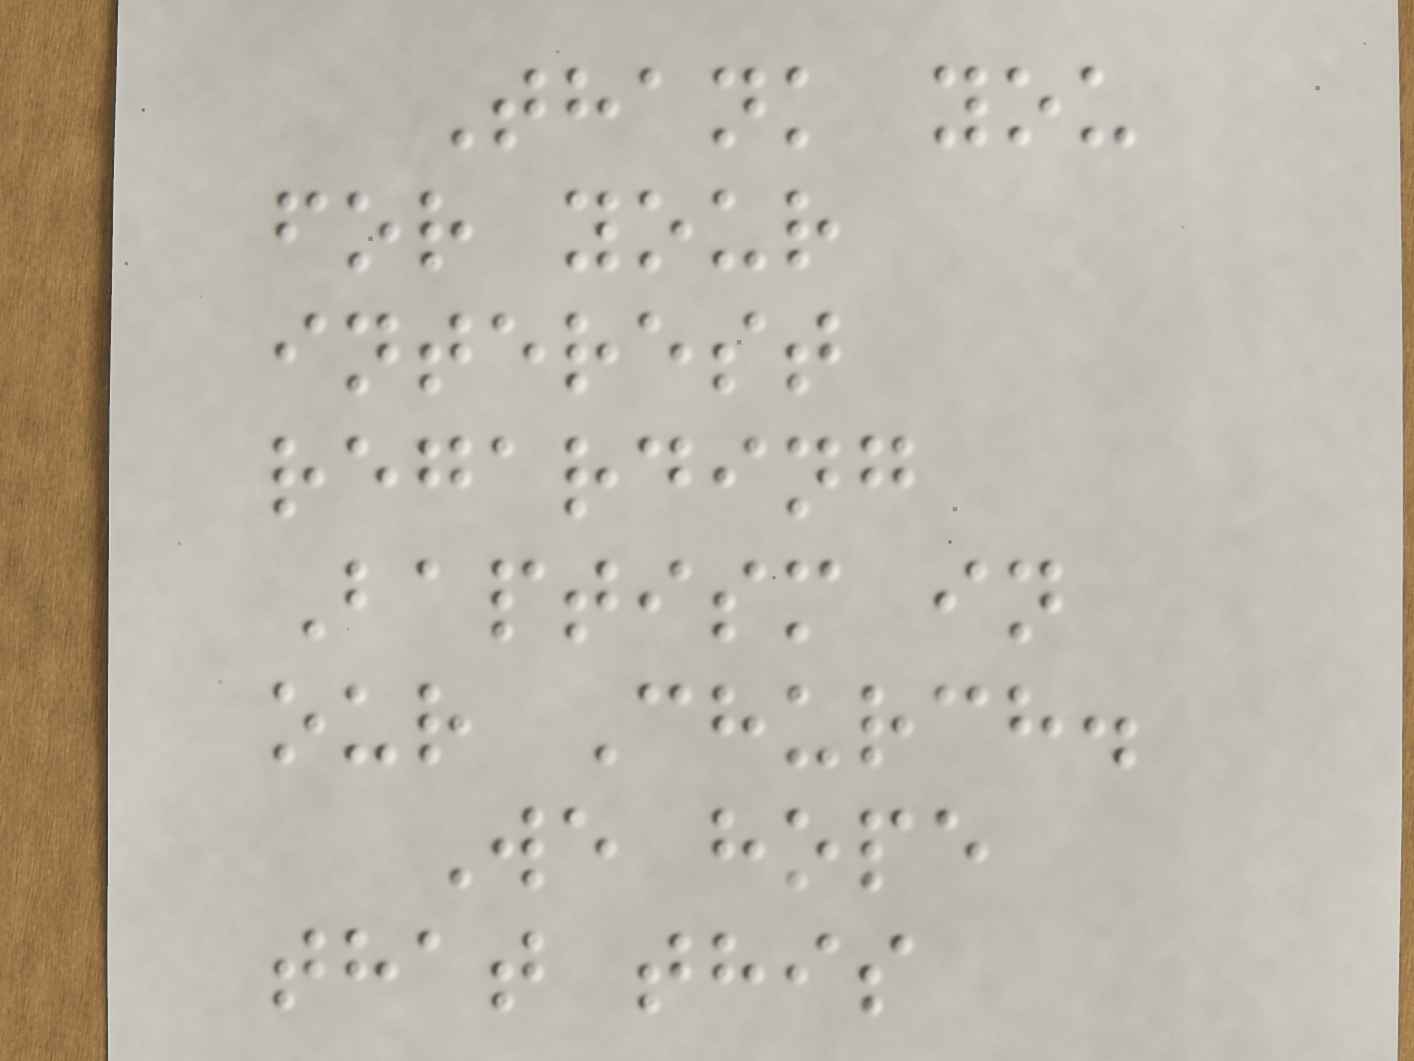Thank you
for your
interest
regarding
Baptism in
our Church.
We hope
that this
